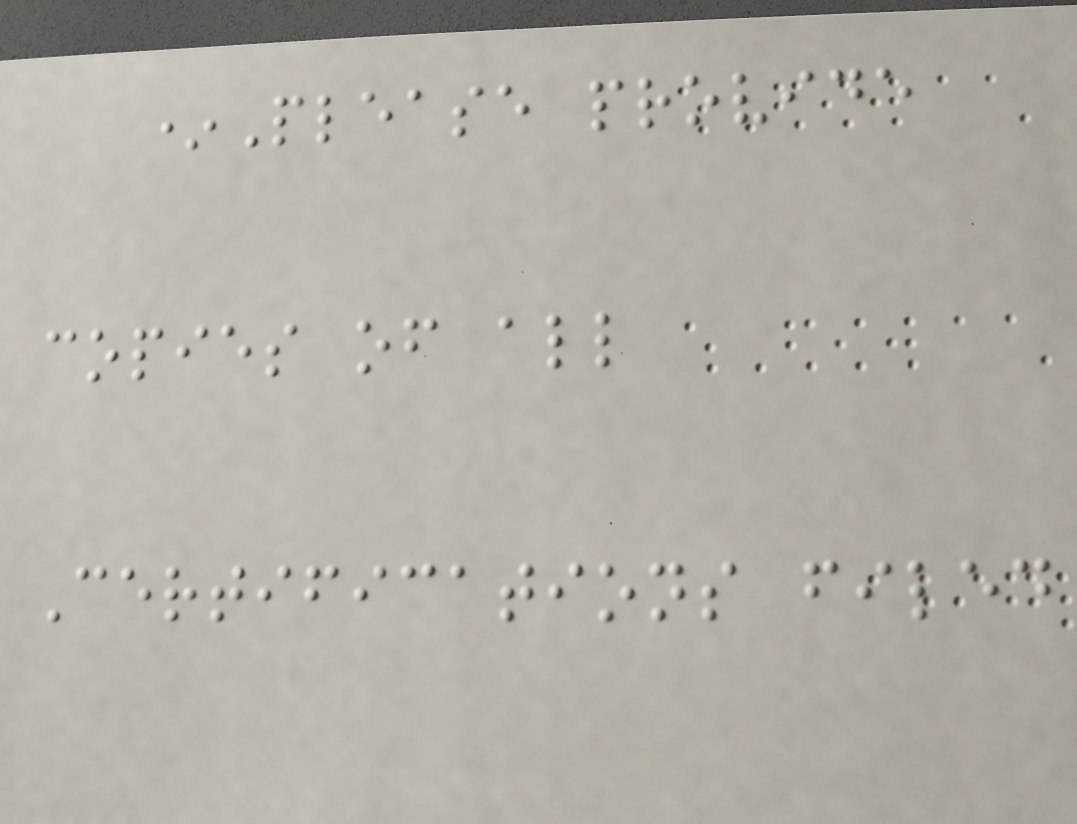*Please provide
copies of all
Certifications filed
